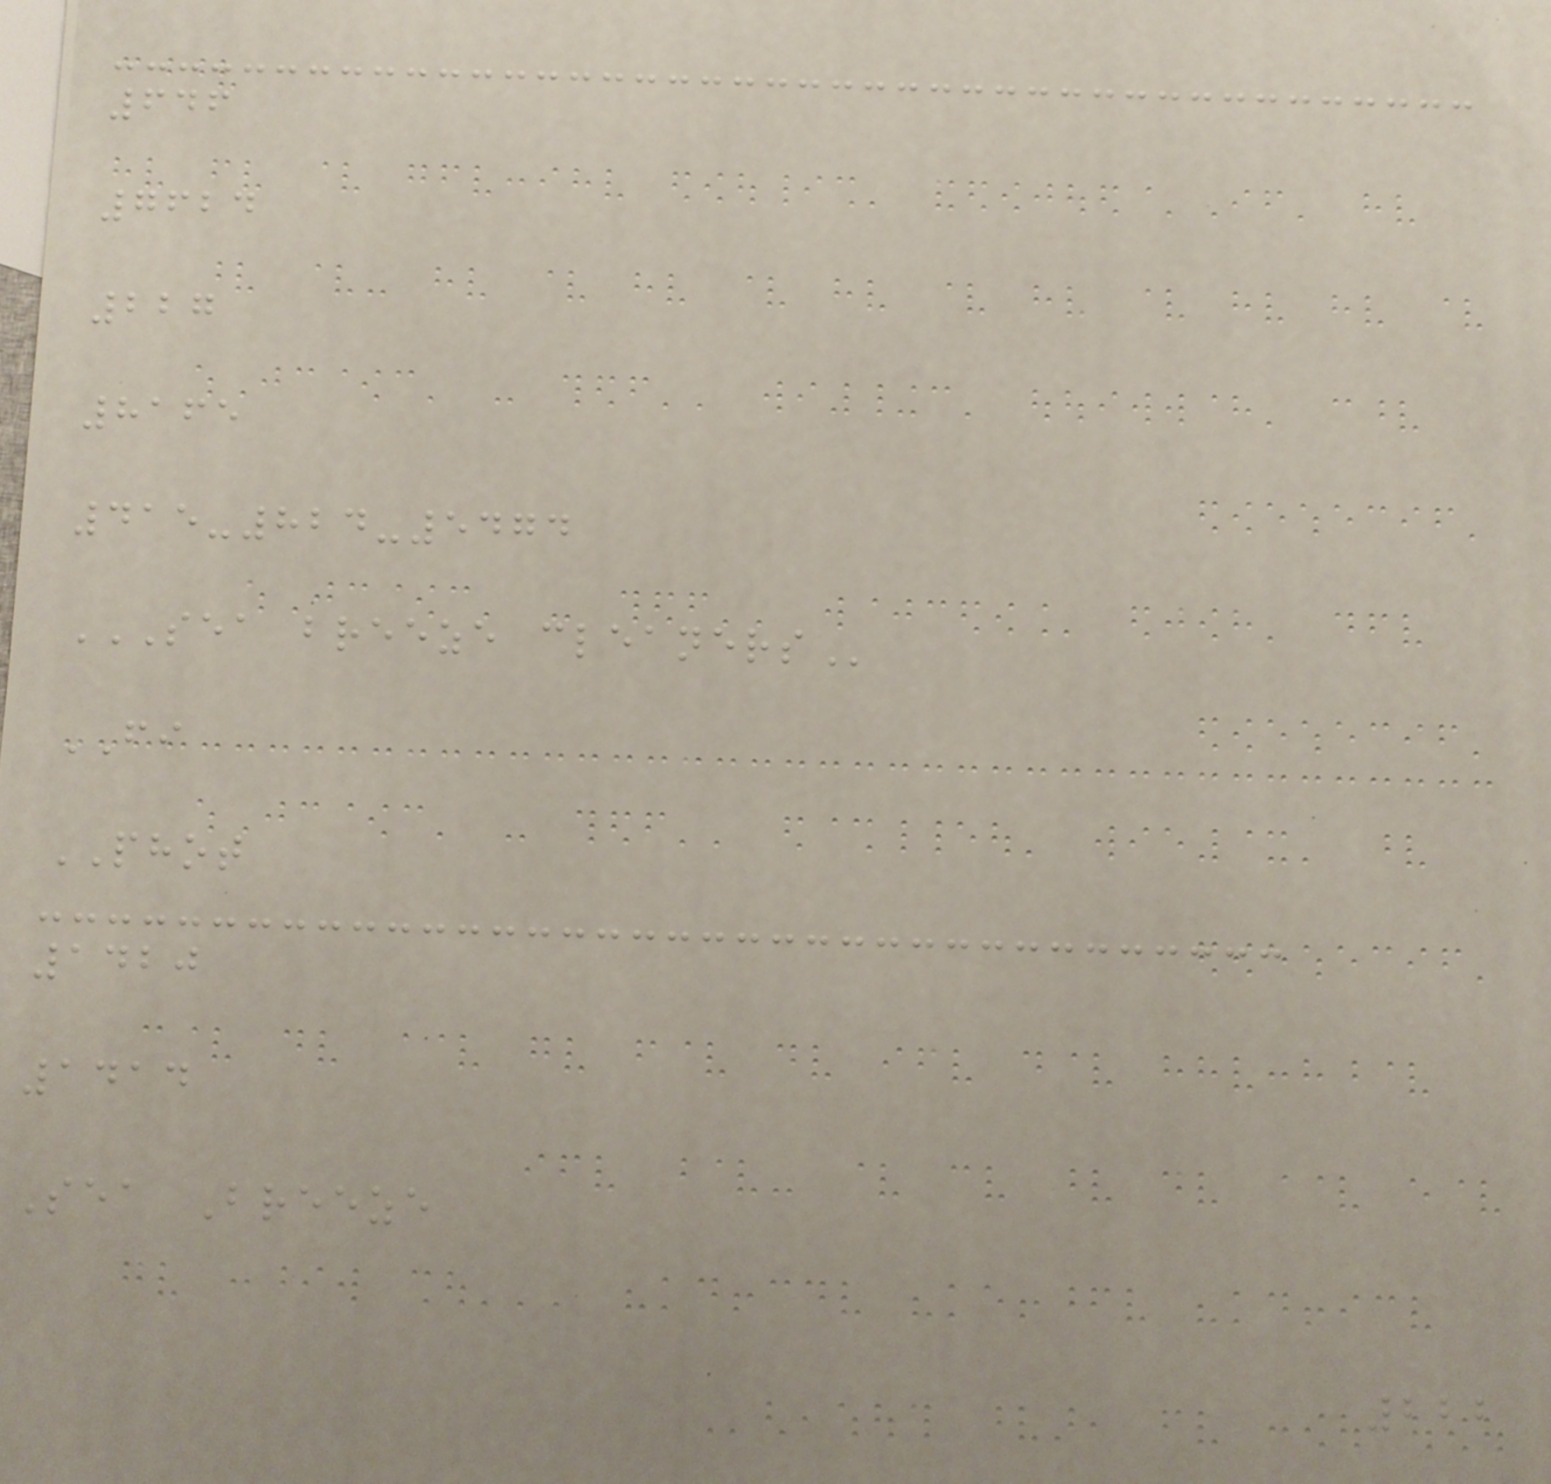646
7624
227
8165
415-824-5474
SEA BREEZE CLEANERS
FI
PHOT
1420
1414
Sea Breeze
222
